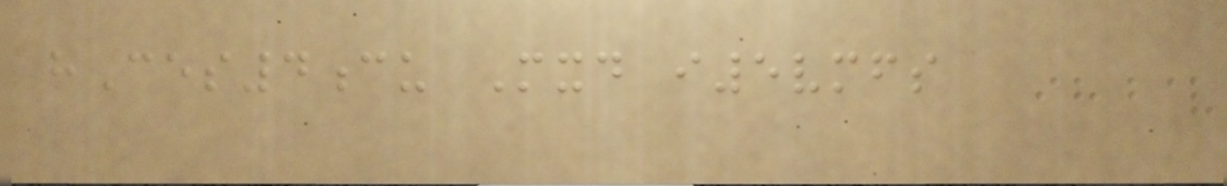hCes4cu Mxd i5vmfs
